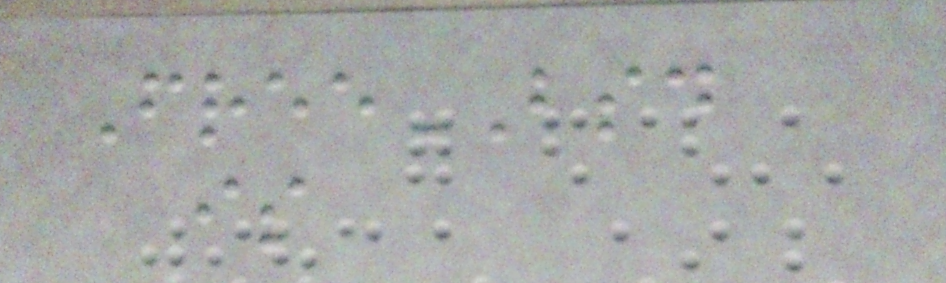FreeBSD
is
